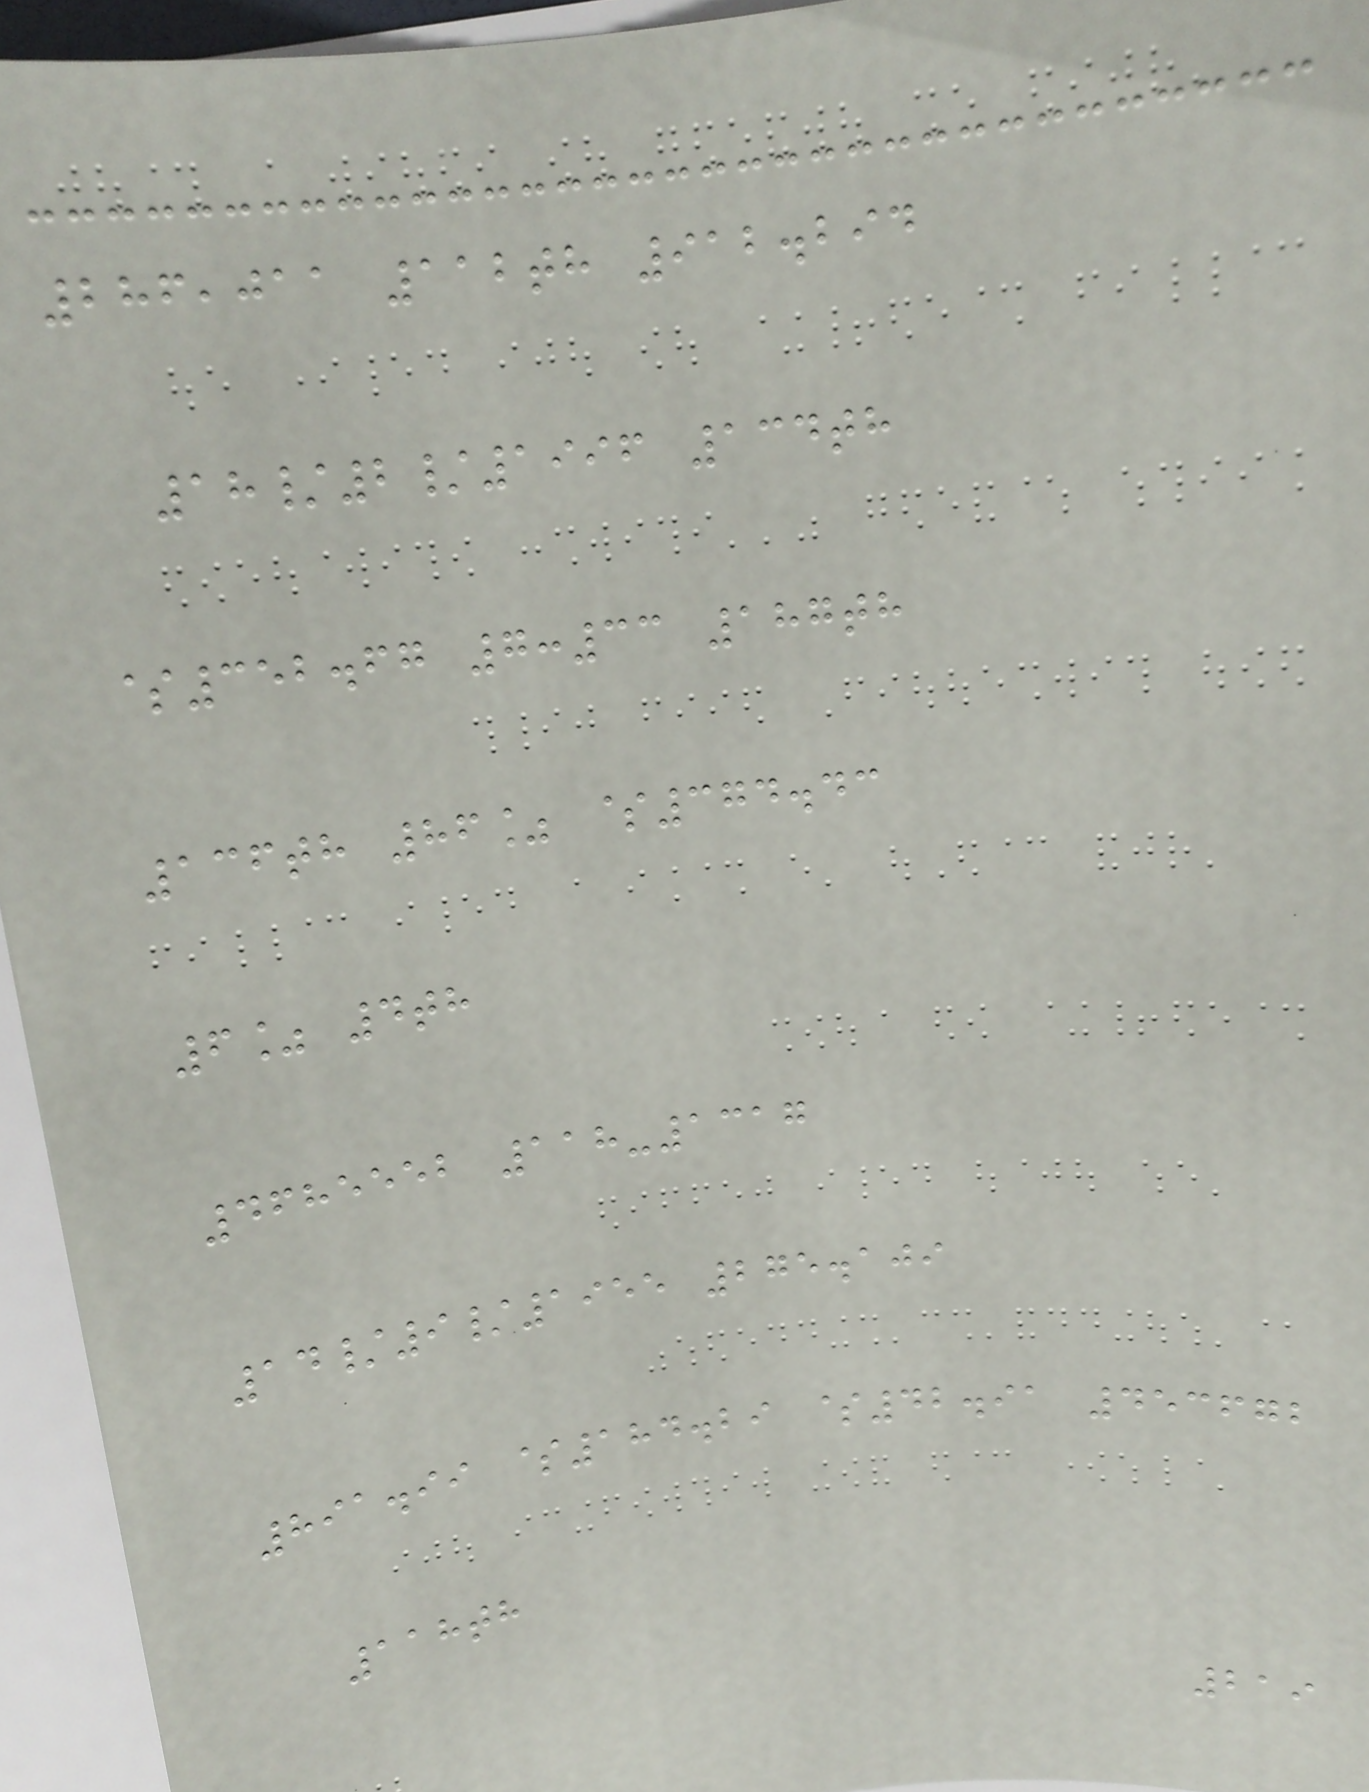286,011 112th 912.294
18/2/1996 134th
$352.67 7:33 187th
136th 86% $374.43
6% 4th
4685552 118-1317
14/9/1955 275.109
891.99 $184.29 $42.91 453672
118th
219
